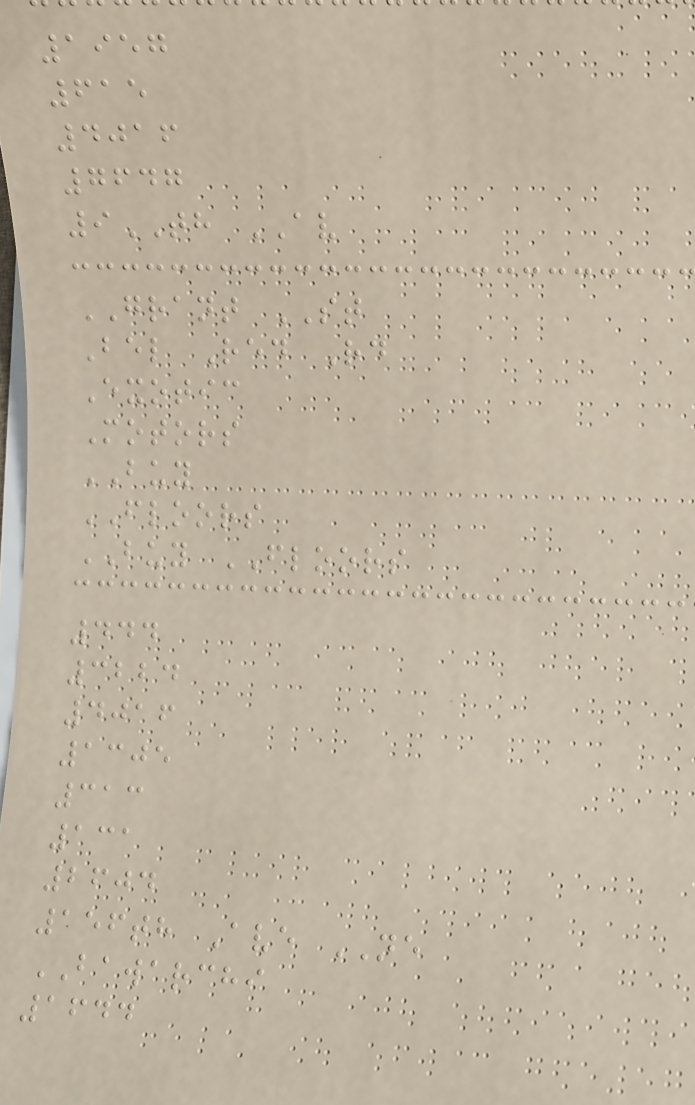1957
615
4016
7647
9TH AV
GRANT ST
Bel Red Rd
Exotic
Motors
BUY
FLOORS
BUY FLOORS
444
3224
4016
1305
313
131
2604
156th Ave NE
BAWARCHI
1644
